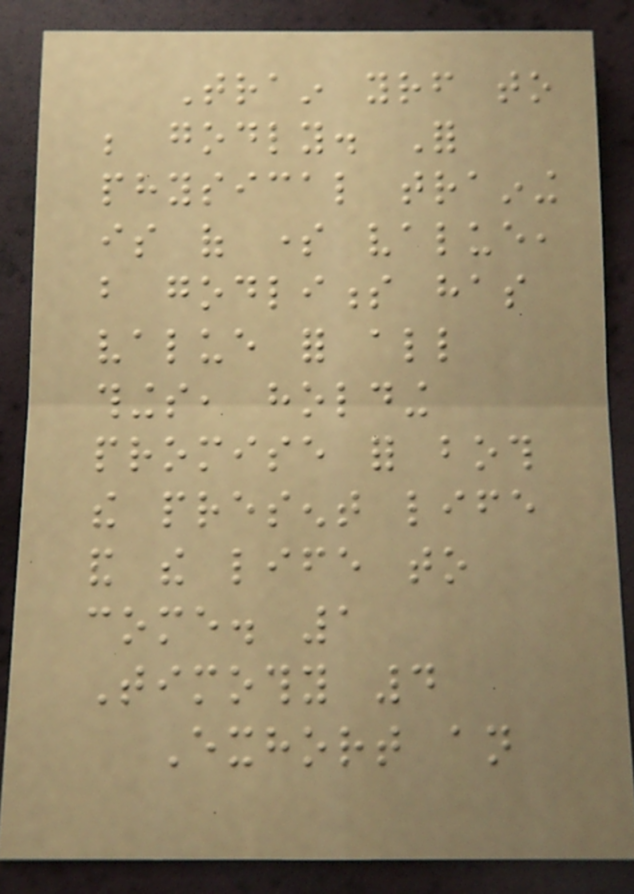Train yourself to
be godly. For
physical training
is of some value,
but godliness has
value for all
things, holding
promise for both
the present life
and the life to
come. 1
Timothy 4
Exhort an
